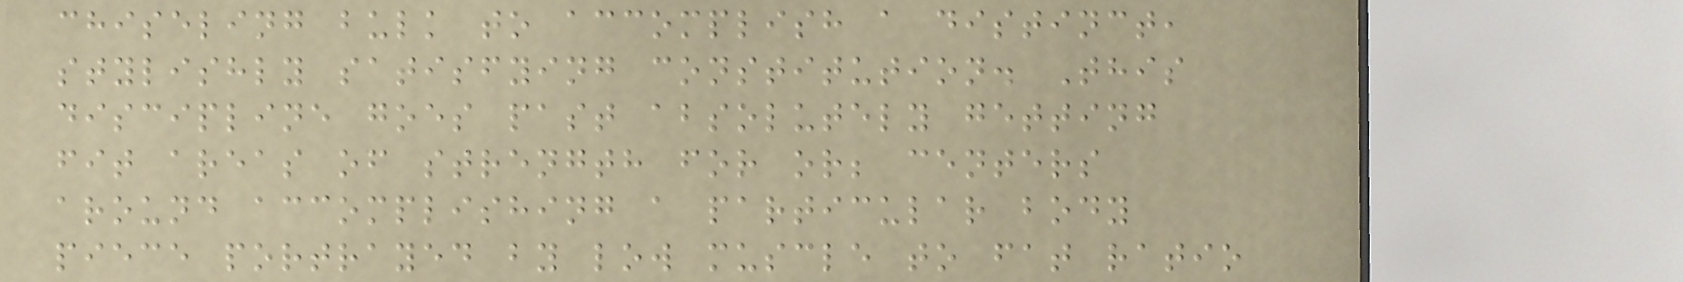chiseling bulk to accomplish a distinct,
stylishly satisfying constitution. This
discipline goes past absolutely getting
fit areas of strength for or; centers
around accomplishing a particular body
piece portrayed by low muscle to fat ratio
